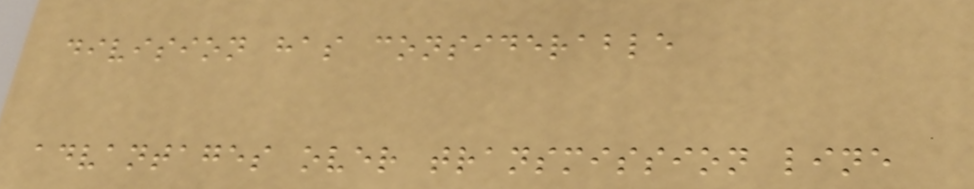division has considerable
advantages over transmission line
